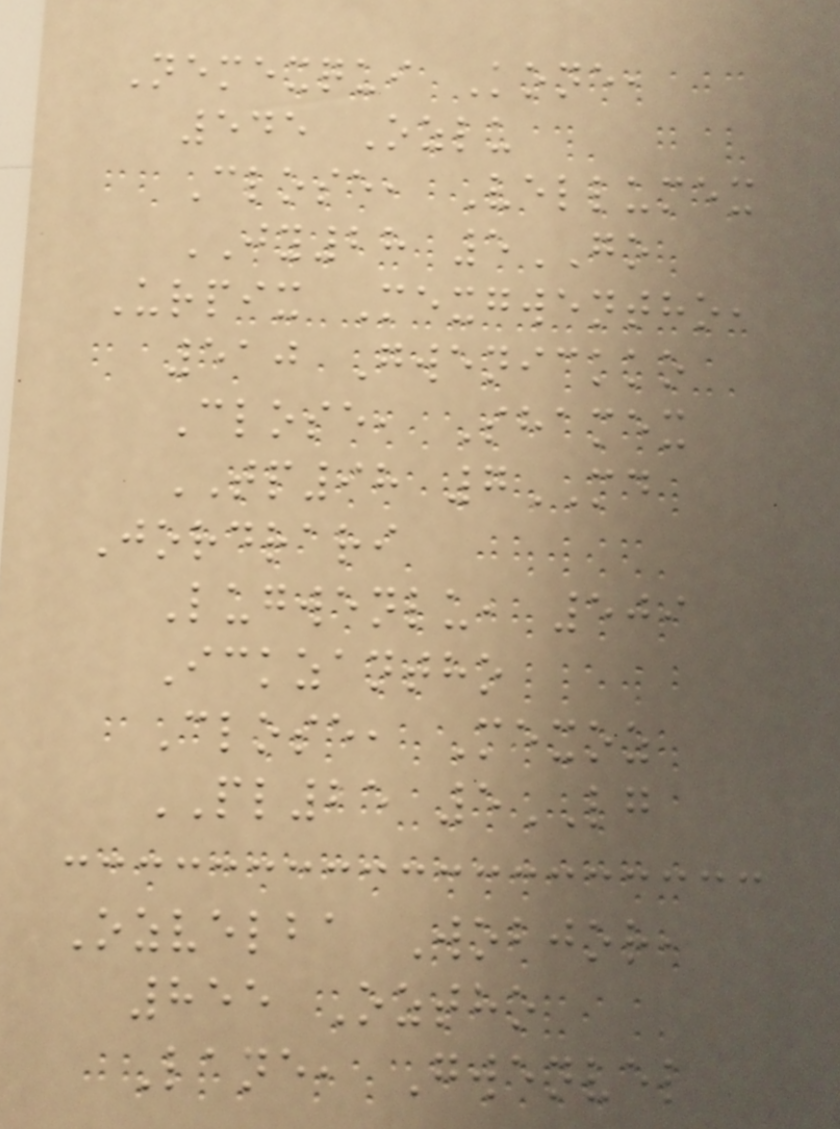Nemexqui Kone,
545 Ozlu
Close, Vellumex
JY28 5GO
Urpix Mexgwentho,
510 Gwenickko
Close, Shamex
TP98 7MD
Jordrari
Lugwenlu, 509
Ickzantho
Close, Mexoz
PL25 5LG
Ozvelba Wobjor,
855 Oztho
Lane, Gwenvel
